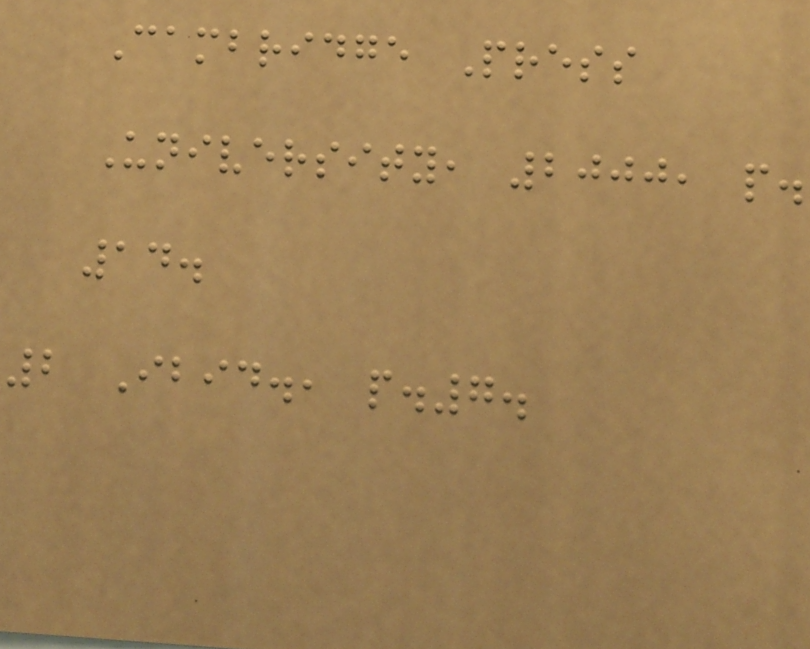Cambridge Press
University, 2000, p.
14.
2 Ibid., p.7.
